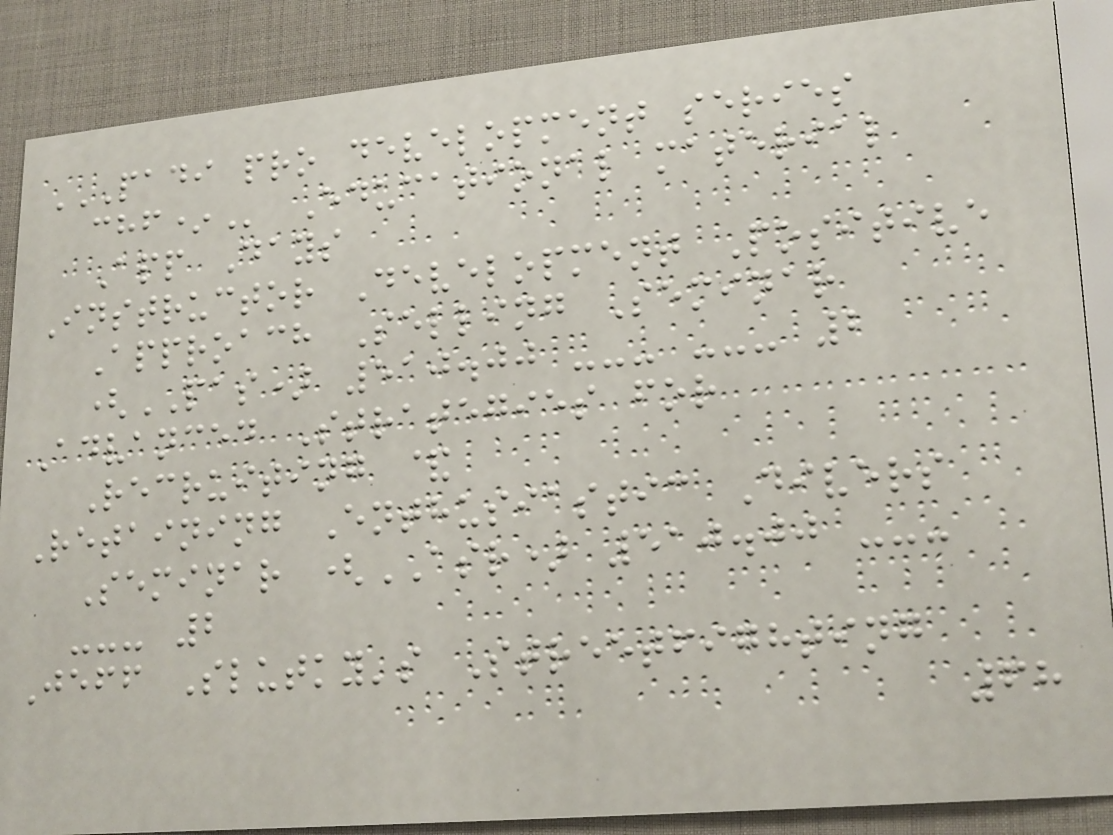PADI PRO DEVELOPMENT SERIES
CHF* Educational material
App Days
Instructor Development Positive
Approach Selling Seminar
(PAS) 510.00 --- --- 2
Advanced Strategies for
Recruiting &
Retaining Enthusiastic Divers
Seminar (ASR) 510.00 ---
--- 2
Jeff Slutky's Streetfighting
68
